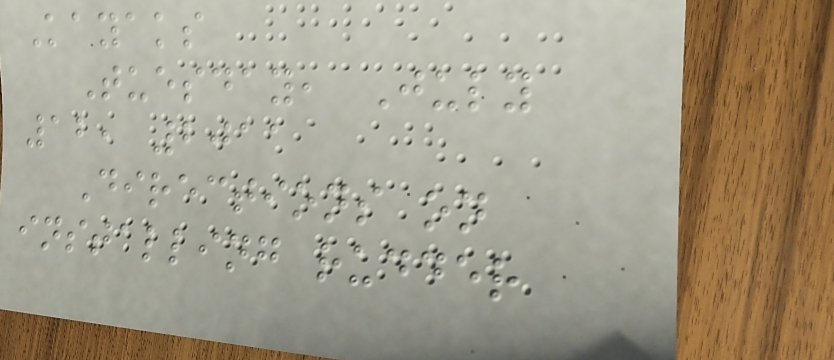Kayaks
Tuesday, July
12, 2011
Directions on
installing rudder
